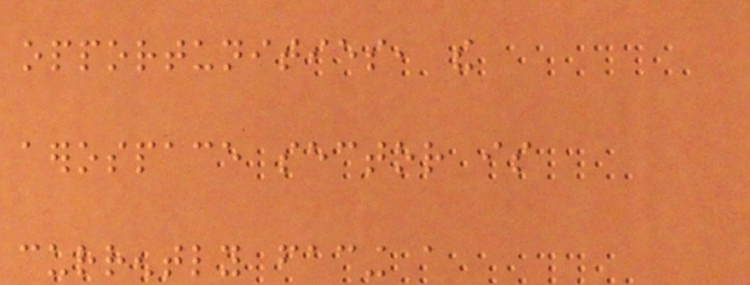opportunities, the
aerospace sector is
currently facing a
